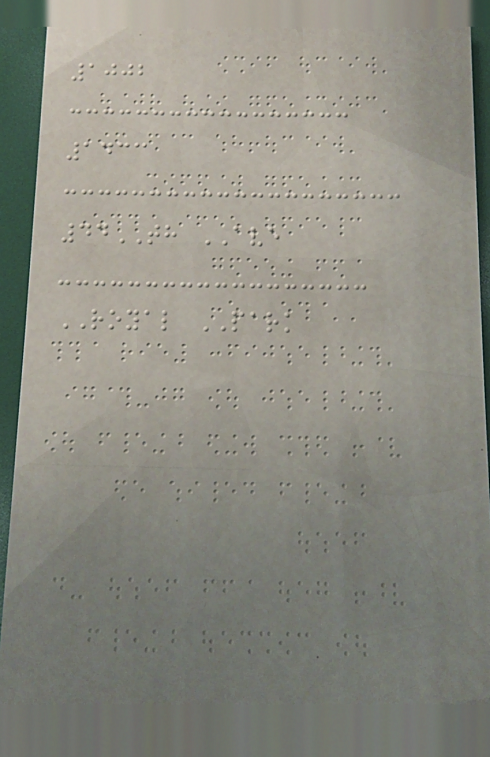1002
1433
44TH AVE
ROYAL PARK
